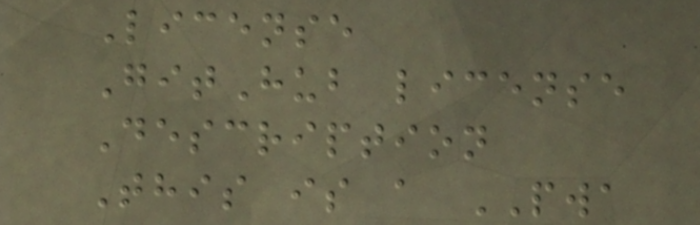License
GitHub license
Description
This is a PWA
